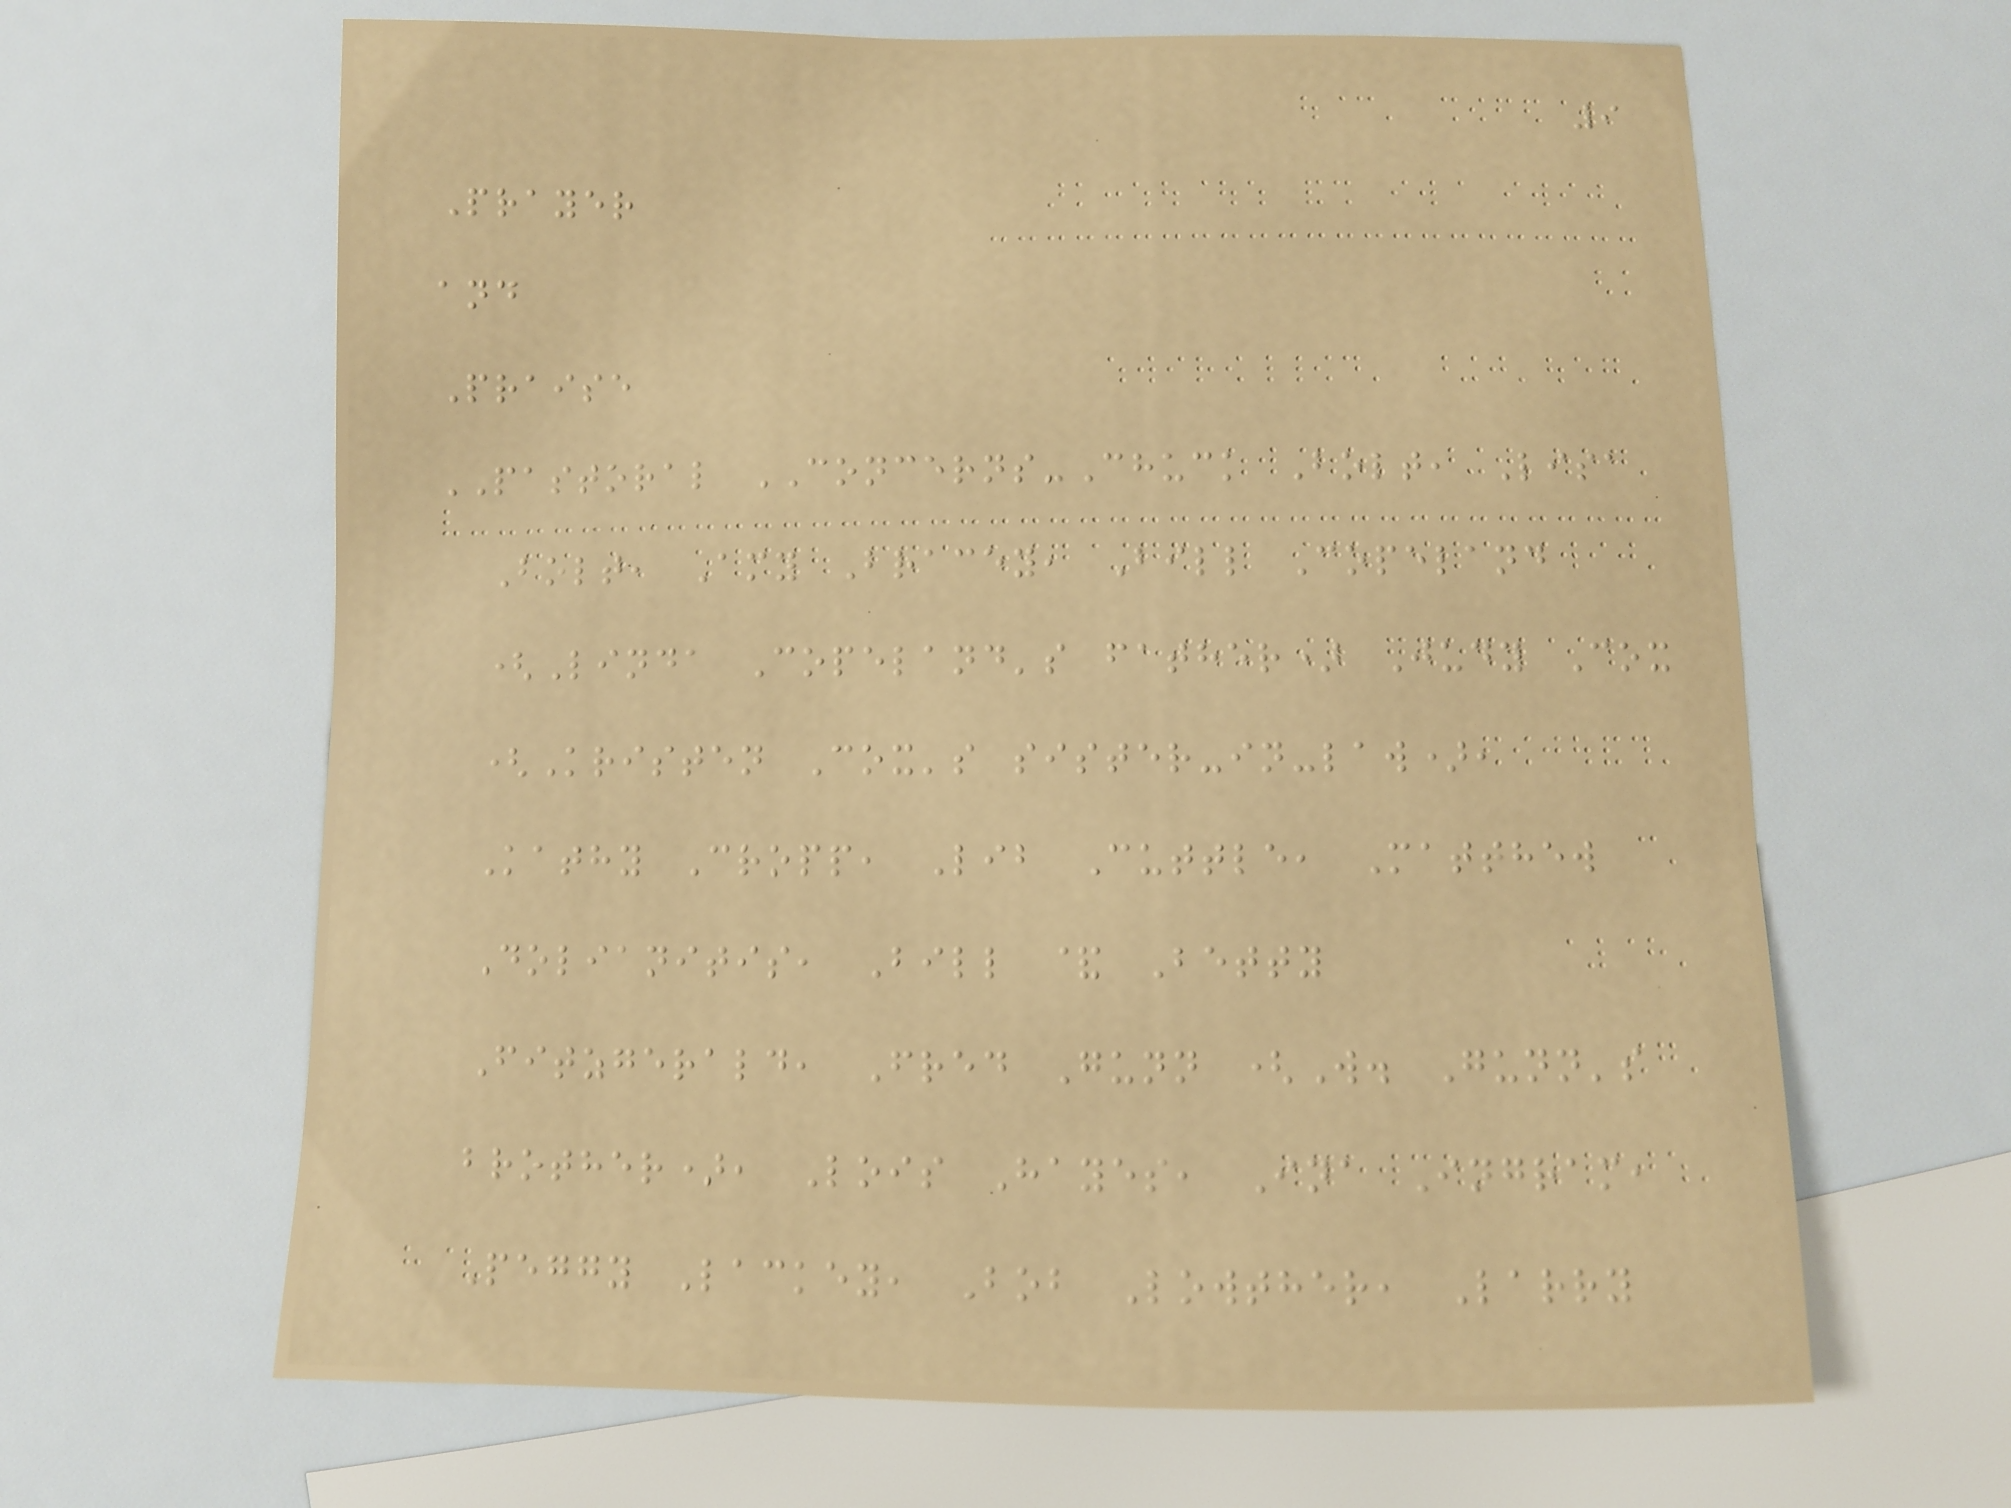9
Prayer
and
Praise
PASTORAL CONCERNS-Chuck Bolt, Lisa
Bolt, Amy Bracey, Bill Copeland
(Linda Copeland's father) Judy Cox
(Kristen Cox's sister-in-law),
Kathy Cropp, Lib Cuttle, Matthew
Dolianitis, Bill & Betty
Fitzgerald, Fred Gunn (W. Gunn's
brother), Lois Hayes, Ina Ingram,
Peggy Lackey, Bob Lowther, Larry
